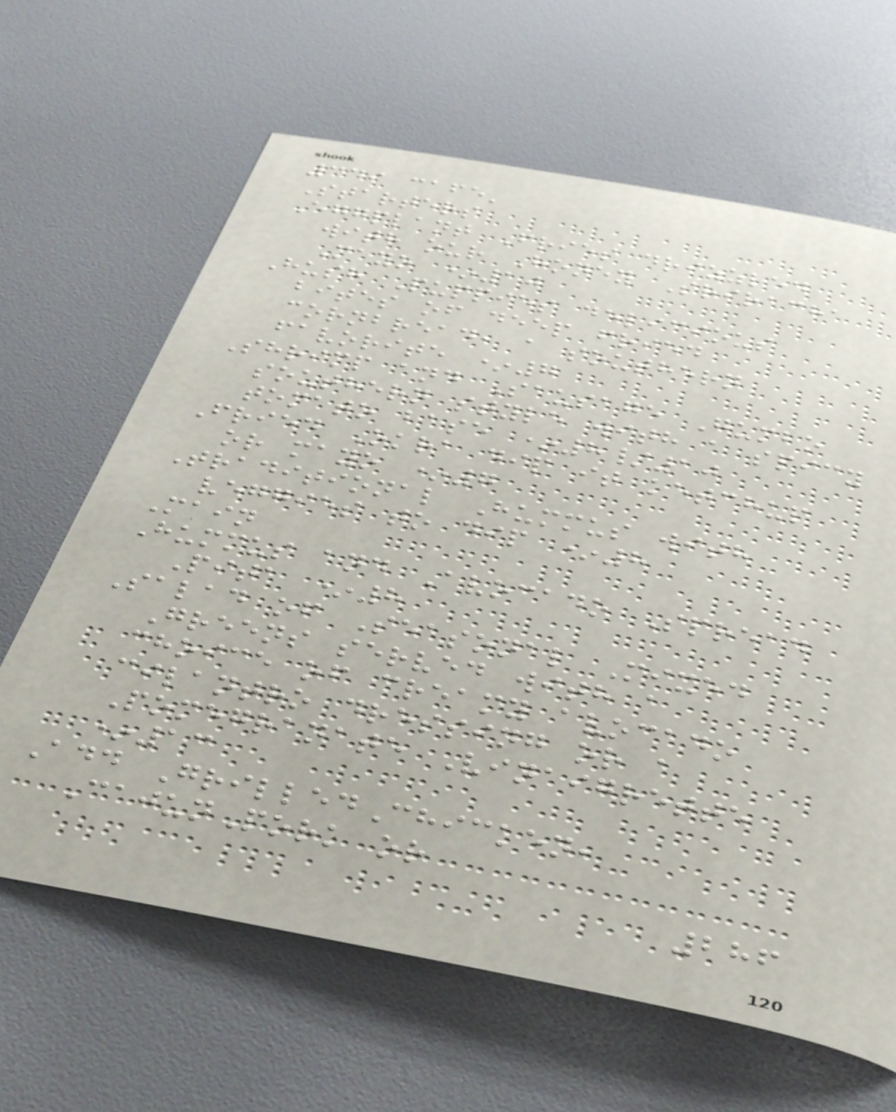349 cafe'
Starters
Eggplant Fries drizzled
with our Honey Sriracha
Mayo *10
Hush Puppies delicious
bites of deep fried
cornbread, a southern
favorite *7
Shrimp and Sausage Gumbo
southern style with a spicy
tomato base *8/10
Fried Okra dip it ketchup
or mayo *7
Traditional Hummus with
veggies to dip *8
Main
Hummus and Avocado Spread
Pita *8
Salad of Seasonal Mixed
Greens served with a
choice of creamy avocado
cilantro dressing or a
Pomegranate Vinaigrette
*13
Add GrilledChicken,
CajunPork or
286
